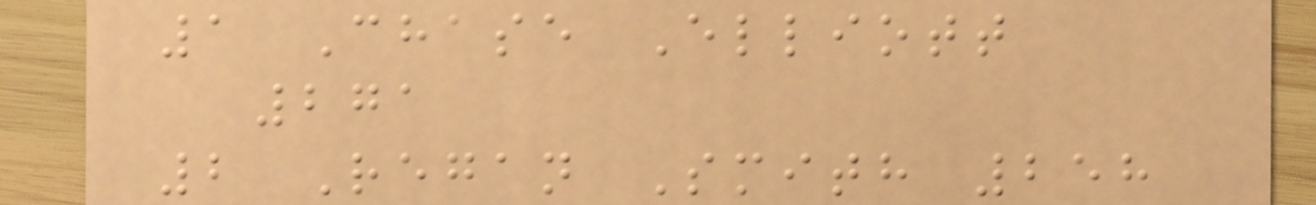1 Chase Elliott
271
2 Regan Smith 258
